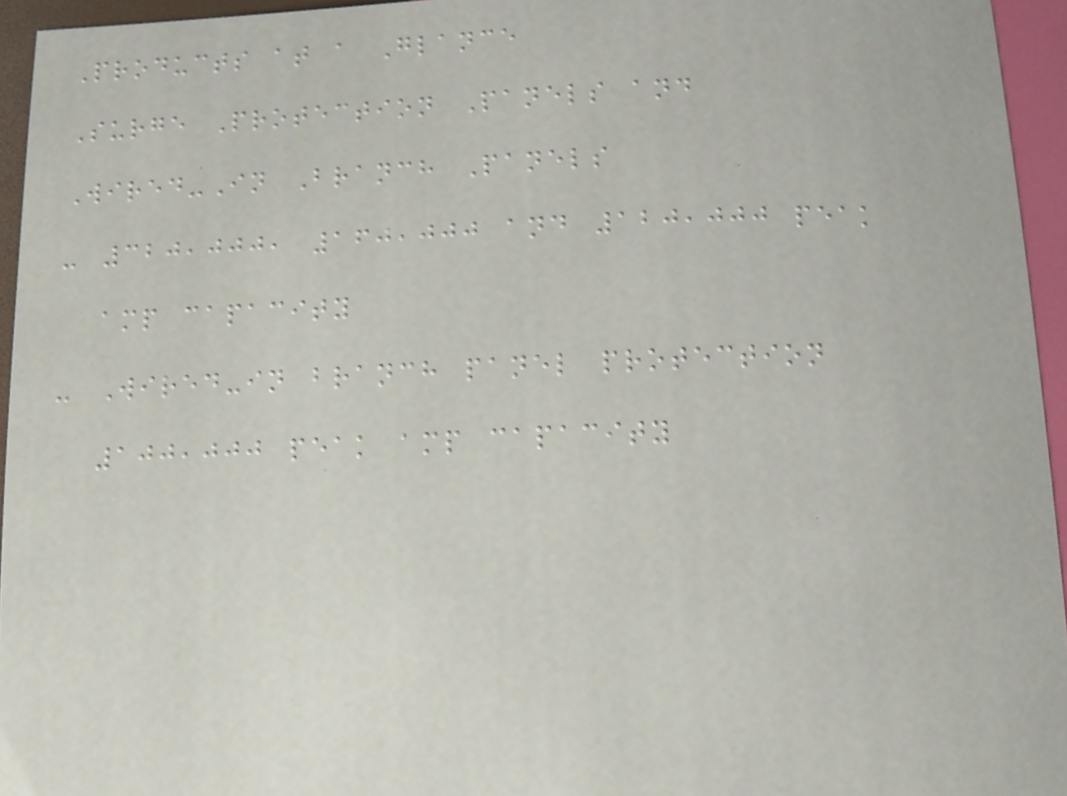Products at a Glance
Surge Protection Panels and
Wired-In Branch Panels
- 320,000, 160,000 and 120,000 peak
amp capacity
- Wired-in branch panel protection
100,000 peak amp capacity
